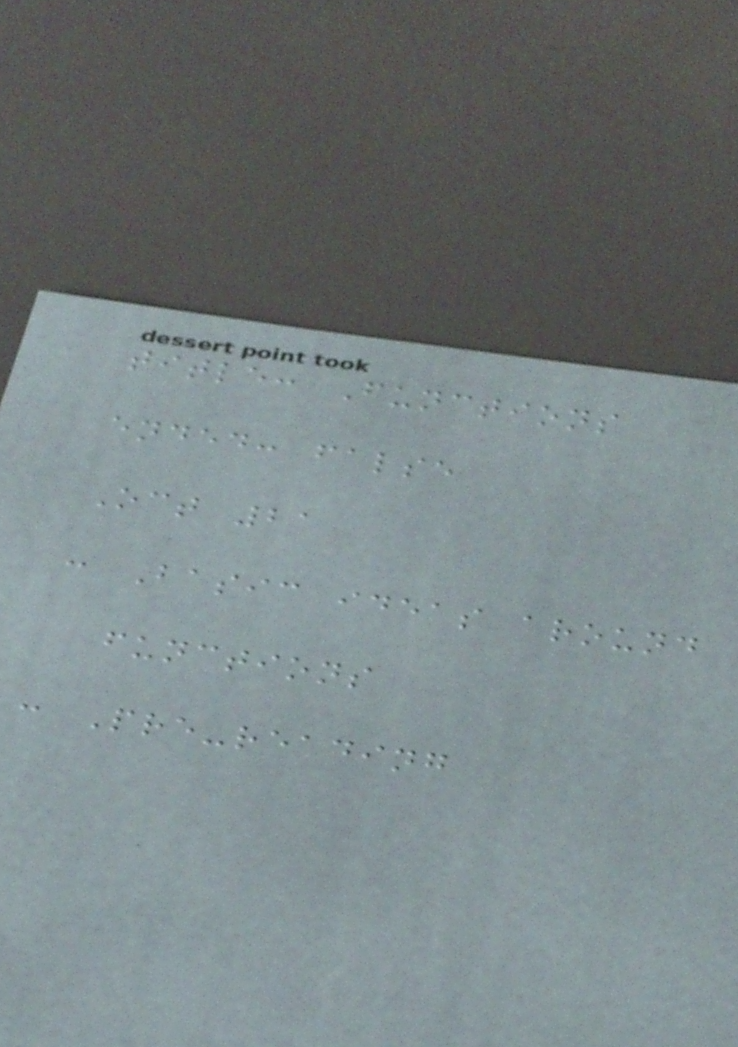title: Functions
ended: false
Oct 21
: Basic ideas around
functions
: Pre-reading
